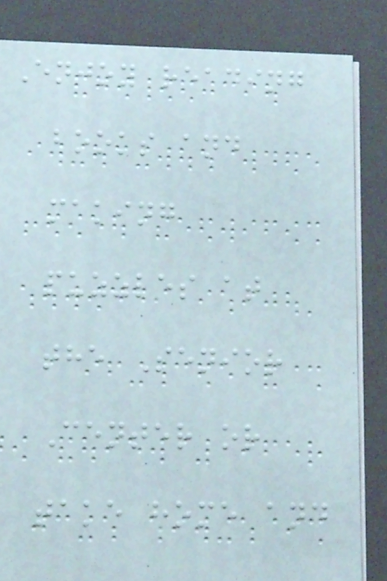Enjoy reading
books and
making
puzzles at
the Senior
Center or
take home and
